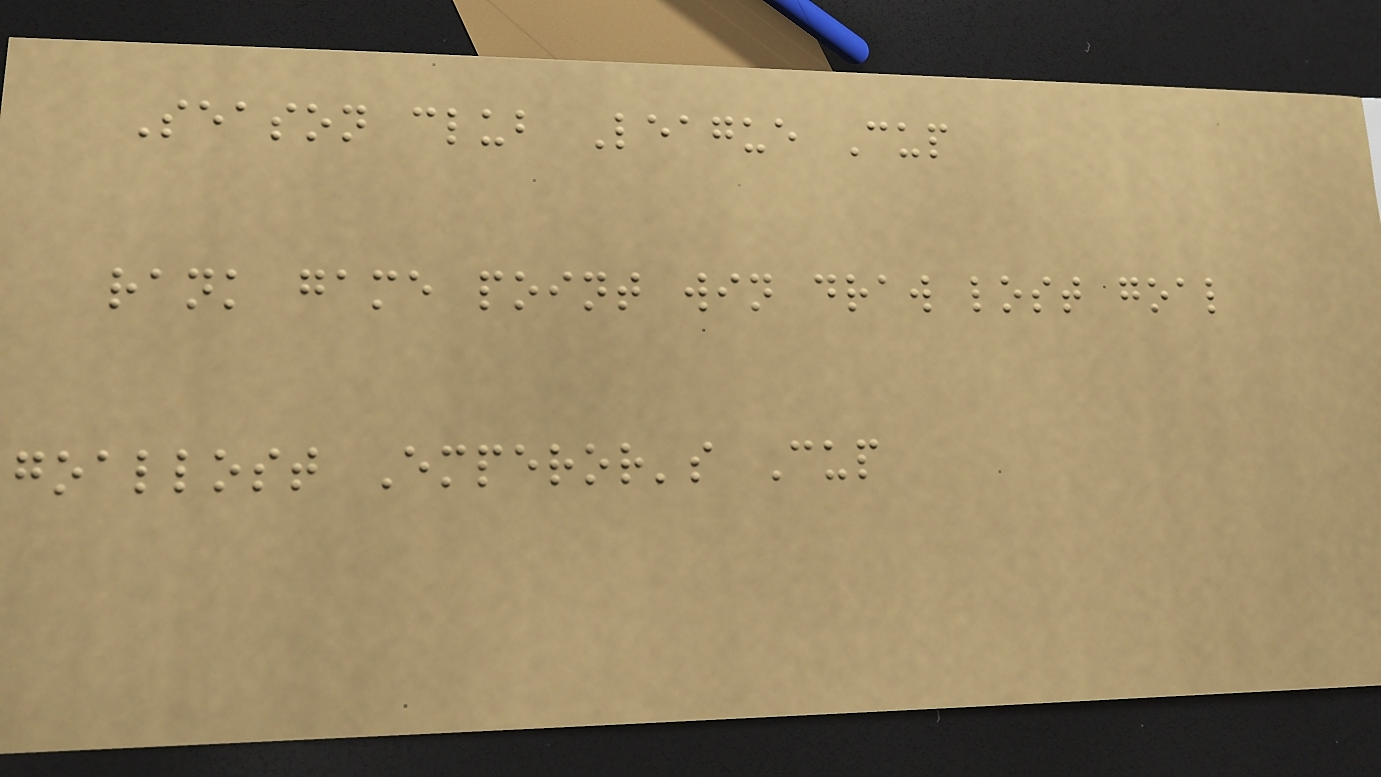Season club League Cup
rank game point win draw lost goal
goallost Emperor's Cup
